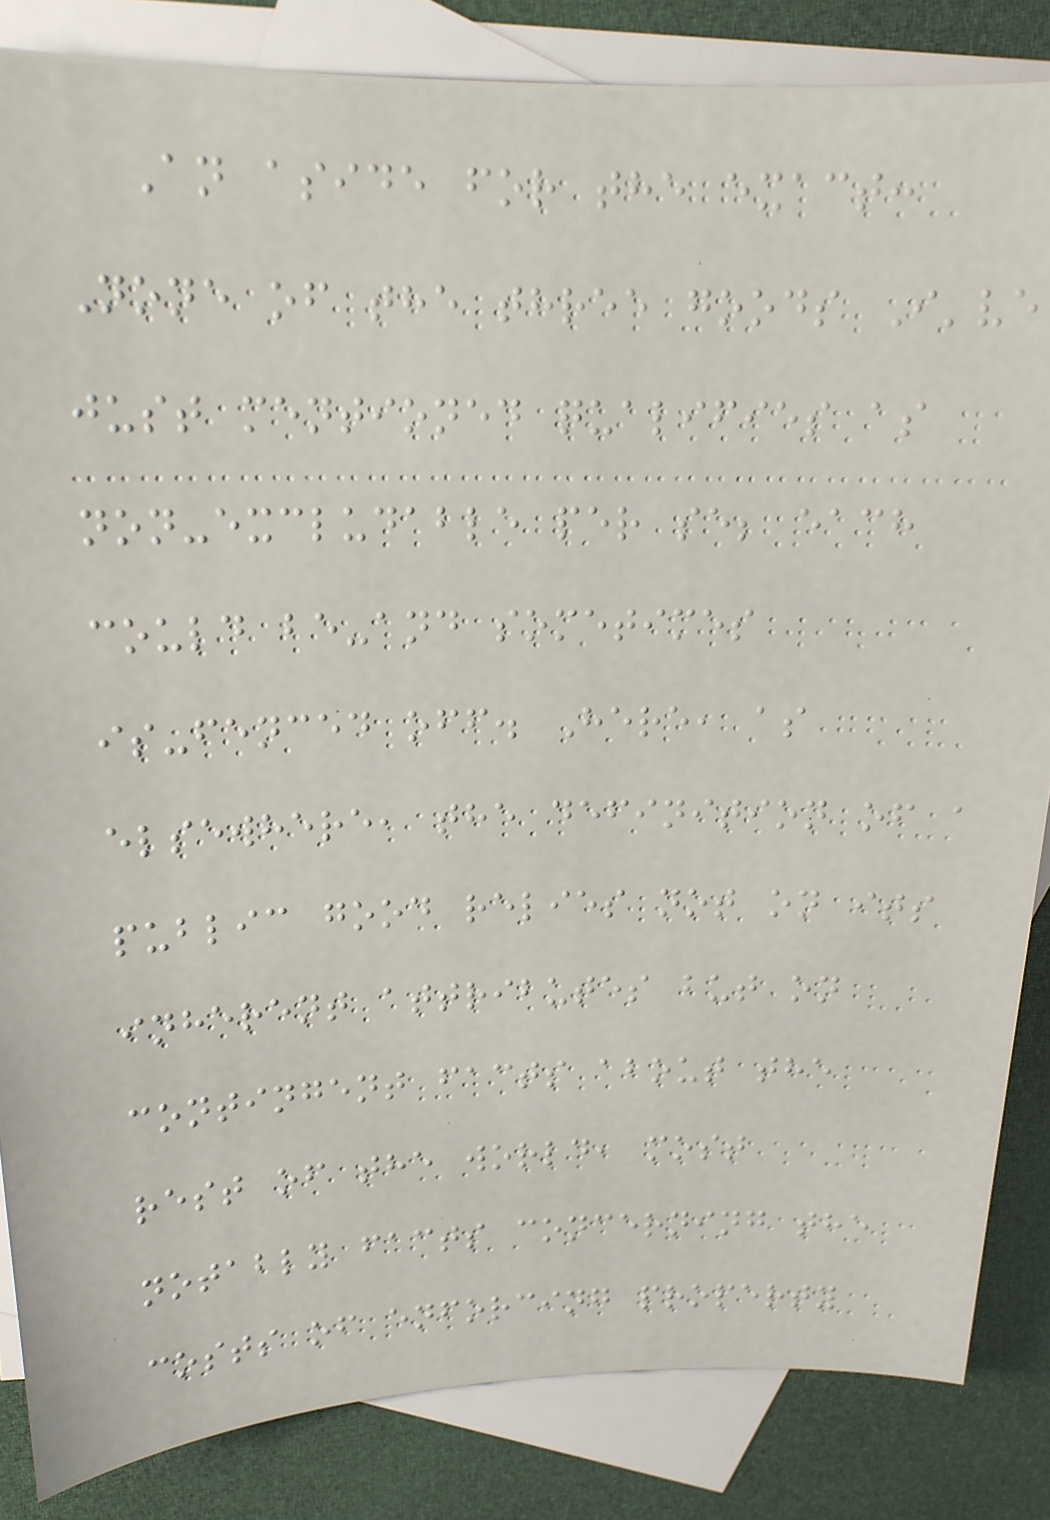An aside for the exact:
None of the three goods I've
just mentioned qualifies as
non-excludable per se; each
could be-and sometimes
is-fenced off. Here, as
elsewhere, the definition of a
public good relies not on its
inherent attributes but on
contingent facts about the
rest of the world, most
notably facts concerning the
costs of enforcing property
